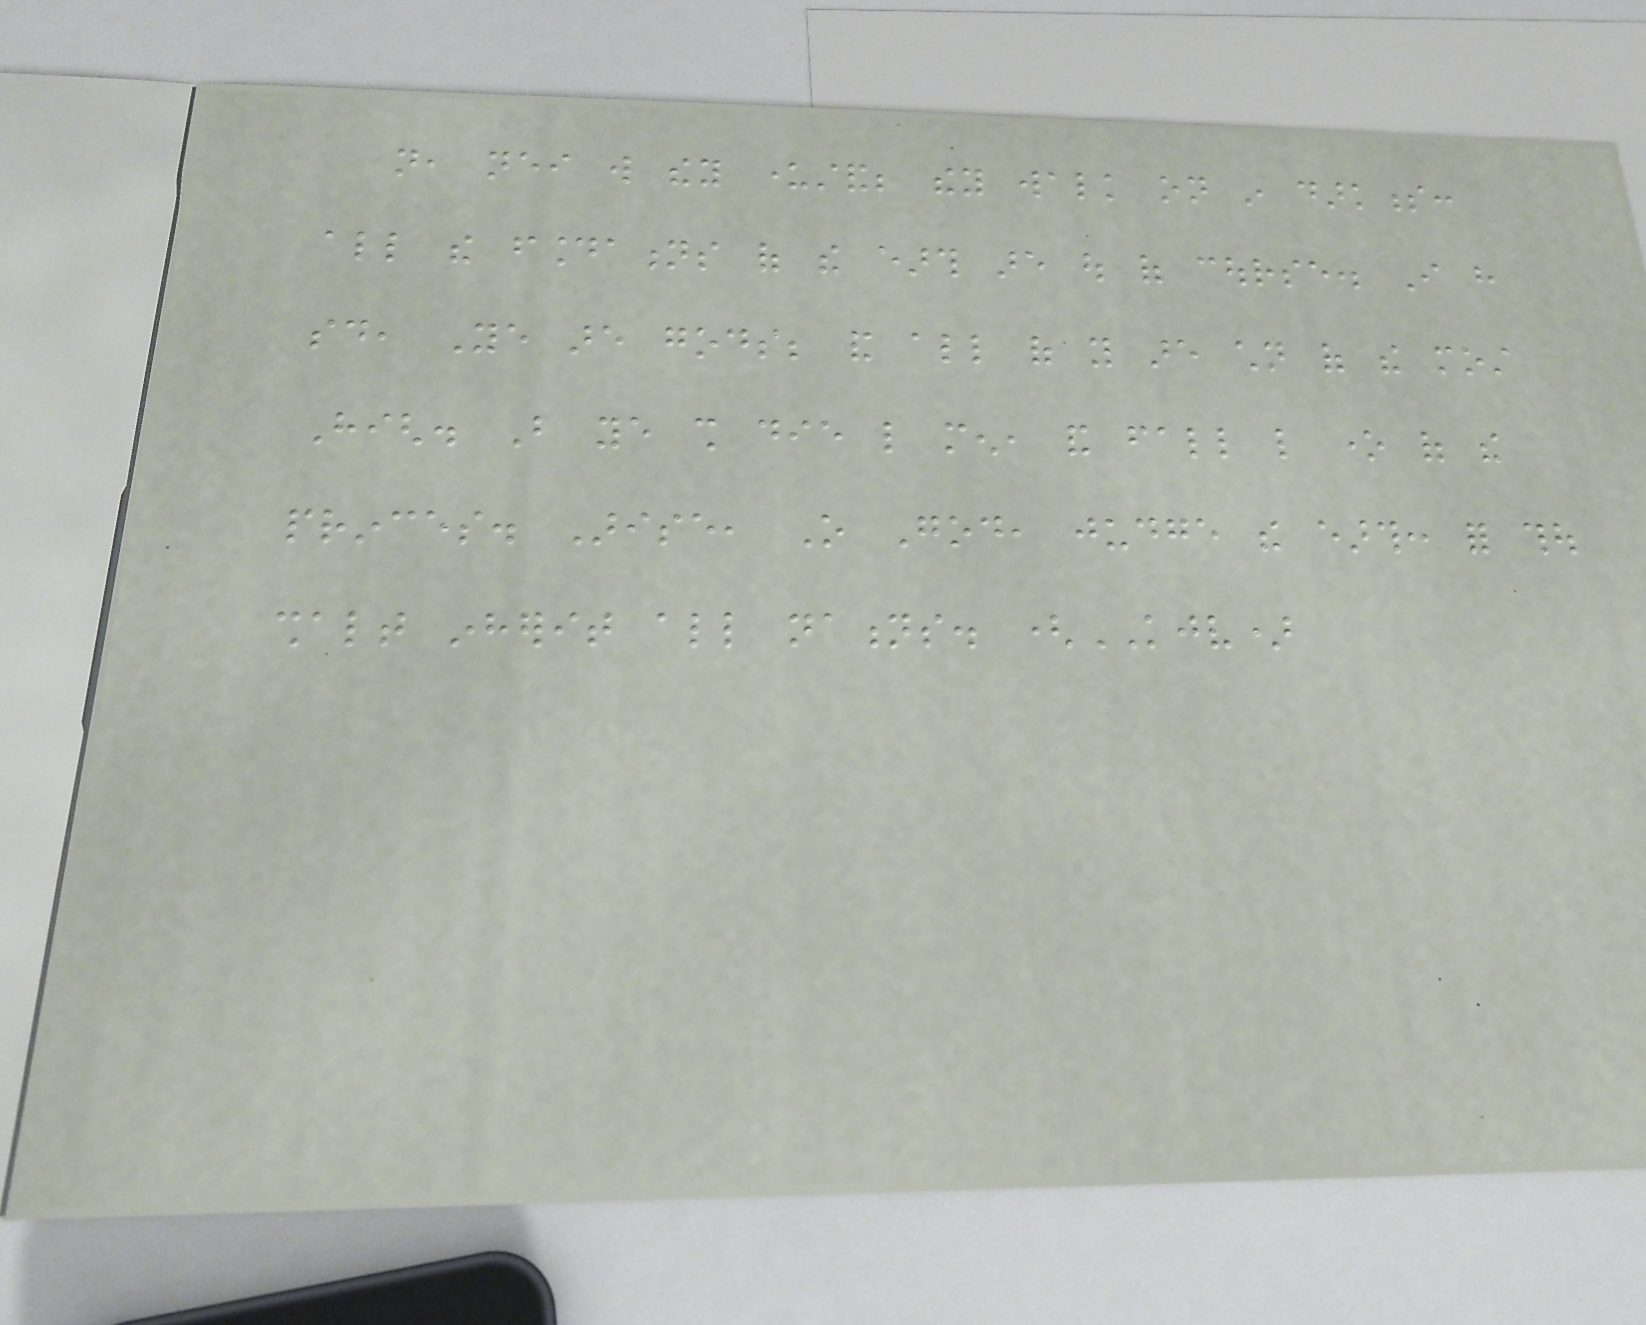not, neither will they understand; they walk on in darkness:
all the foundations of the earth are out of course. I have
said, Ye are gods; and all of you are children of the most
High. But ye shall die like men, and fall like one of the
princes. Arise, O God, judge the earth: for thou
shalt inherit all nations. (KJV)
